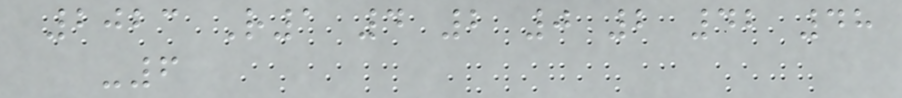2023 R1 4 2 0 2 42 48
-6
